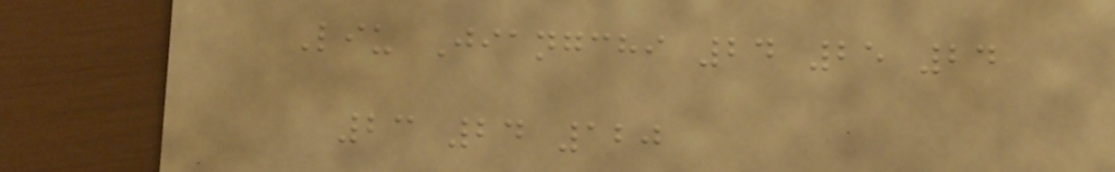Liu Jiangchi 24 25 24
23 24 120
